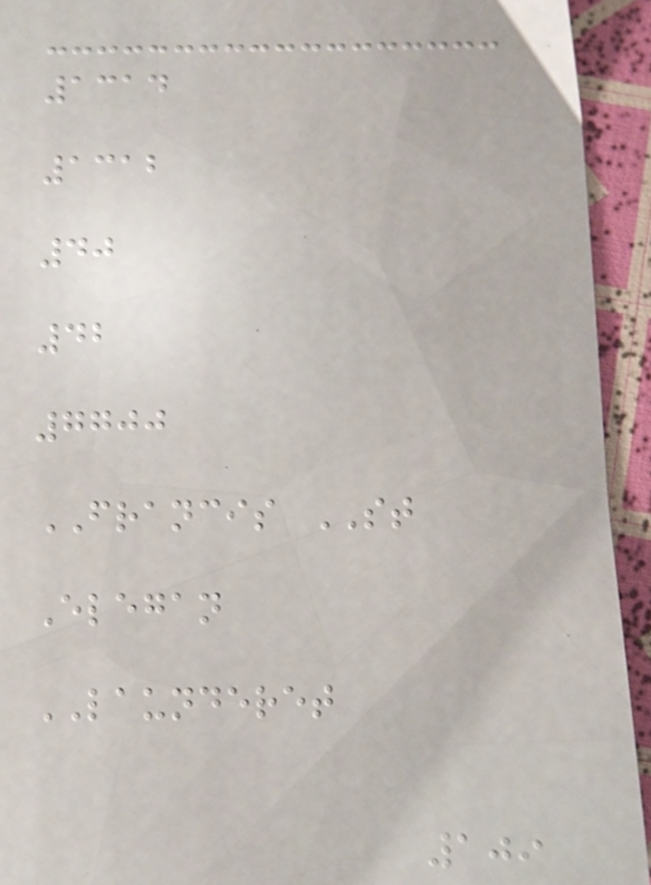1314
1312
40
42
7700
FRANCIS ST
Elegan
LAUNDERET
109
